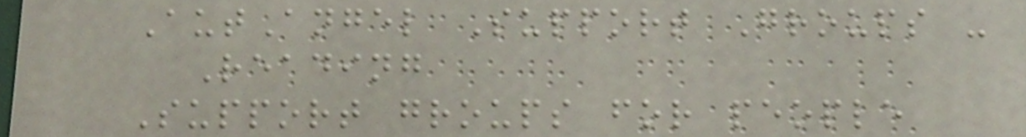AutAngel Support Groups -
Reading
Support groups for people
